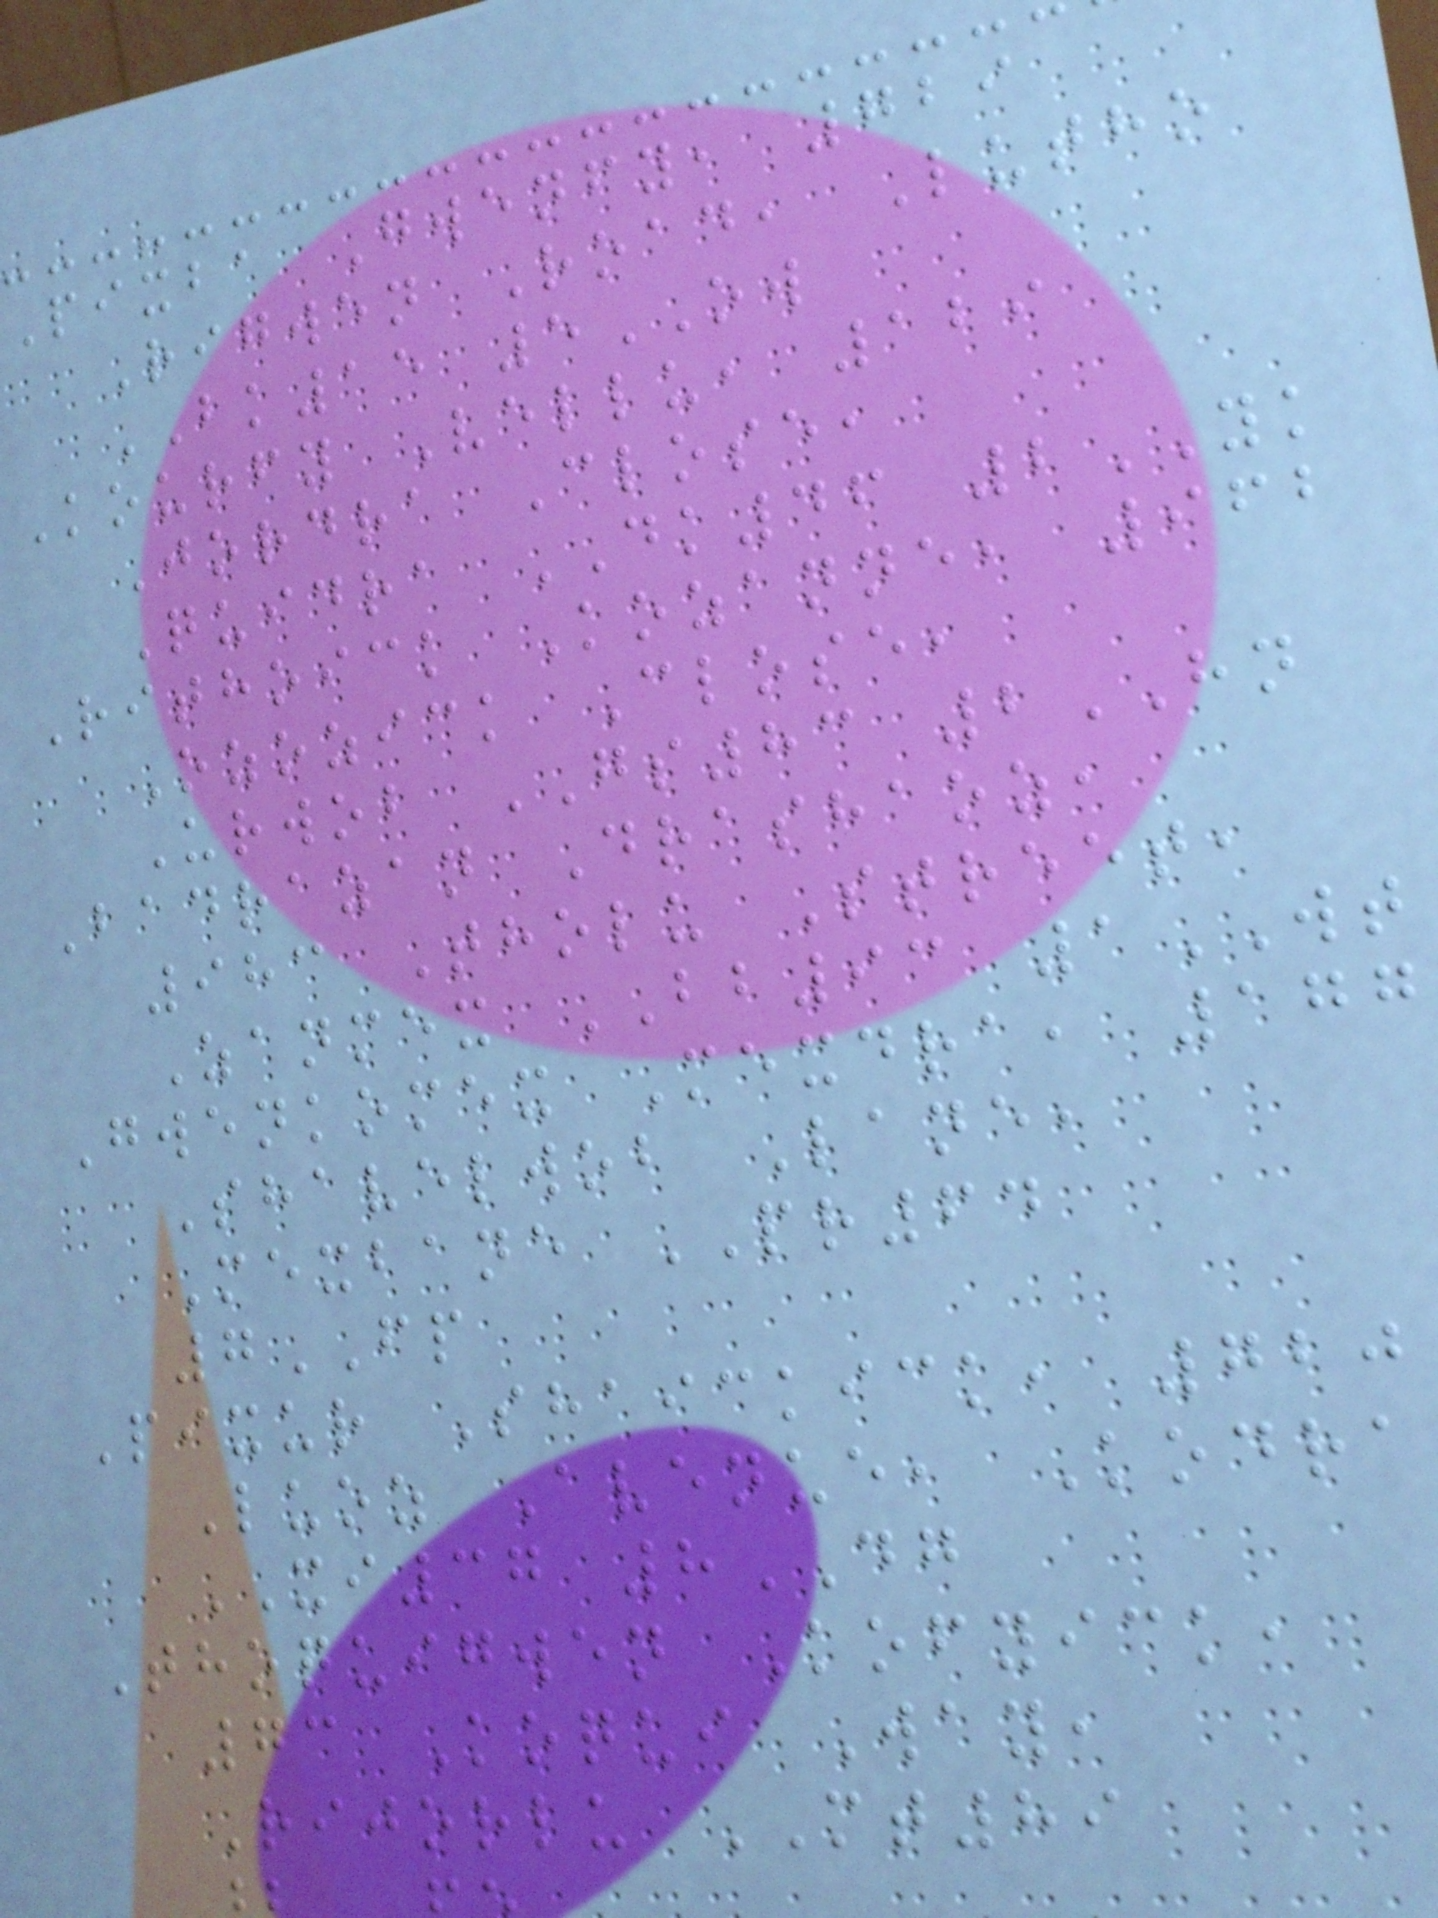Pixba Gwenfy, 729
Rigwen Road, Lutho
BK15 5OW
Kourfy Vellu, 129
Jordra Close,
Quidra DK46 2YK
Rithoick Kozanne, 962
Ozozick Close,
Urwob GS83 2HN
Badrazan Drashaoz,
983 Tholu Street,
Zanmex BB93 1WT
Gwenkomex Mexdra, 177
Shavelwob Lane,
Mexbane PR64
7FP
Pixur Shaickick, 720
Luoz Avenue, Kodra
XI37 8DG
Thoquigwen Kofyick,
73 Koqui Way,
Rijorlu MT89
